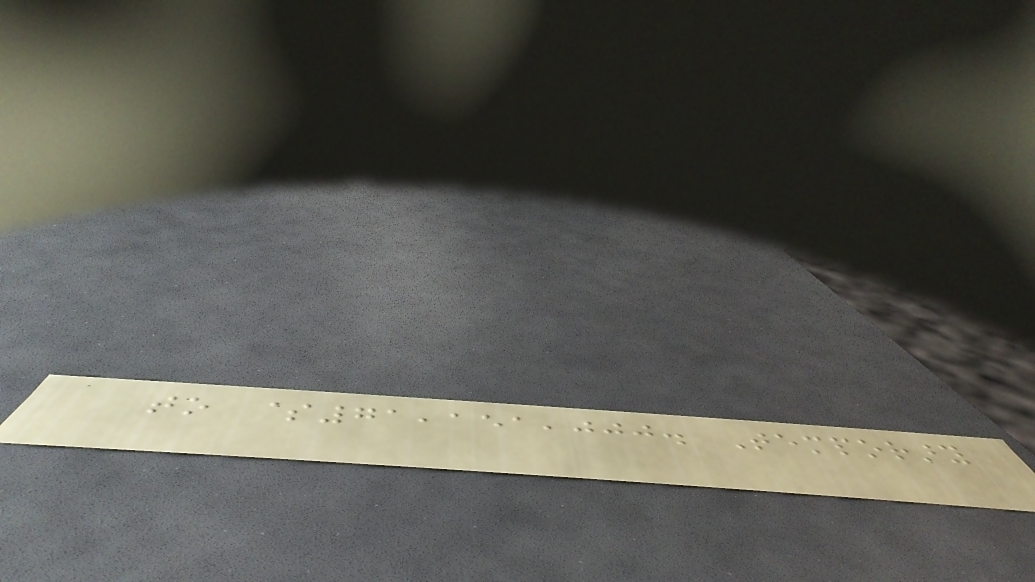to $71,151,000. Temporary
